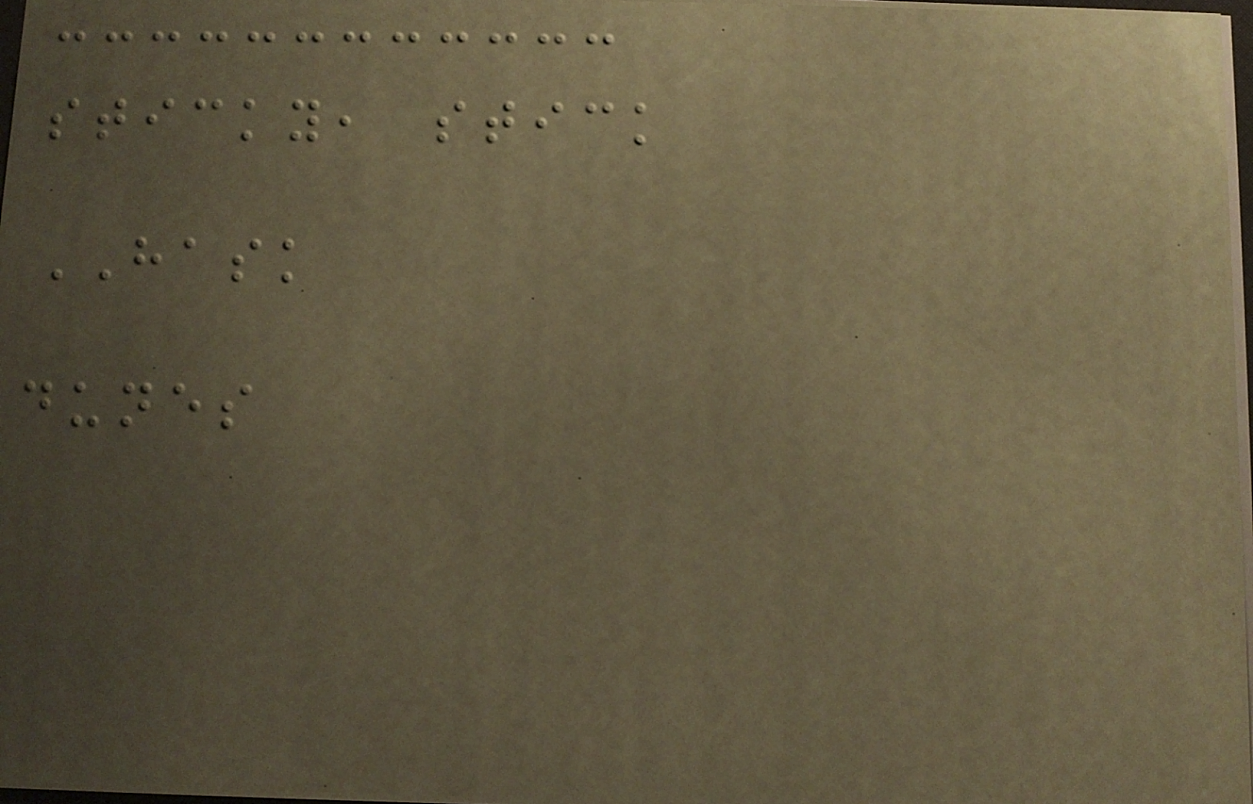sticky, stick
HASK
dunes
